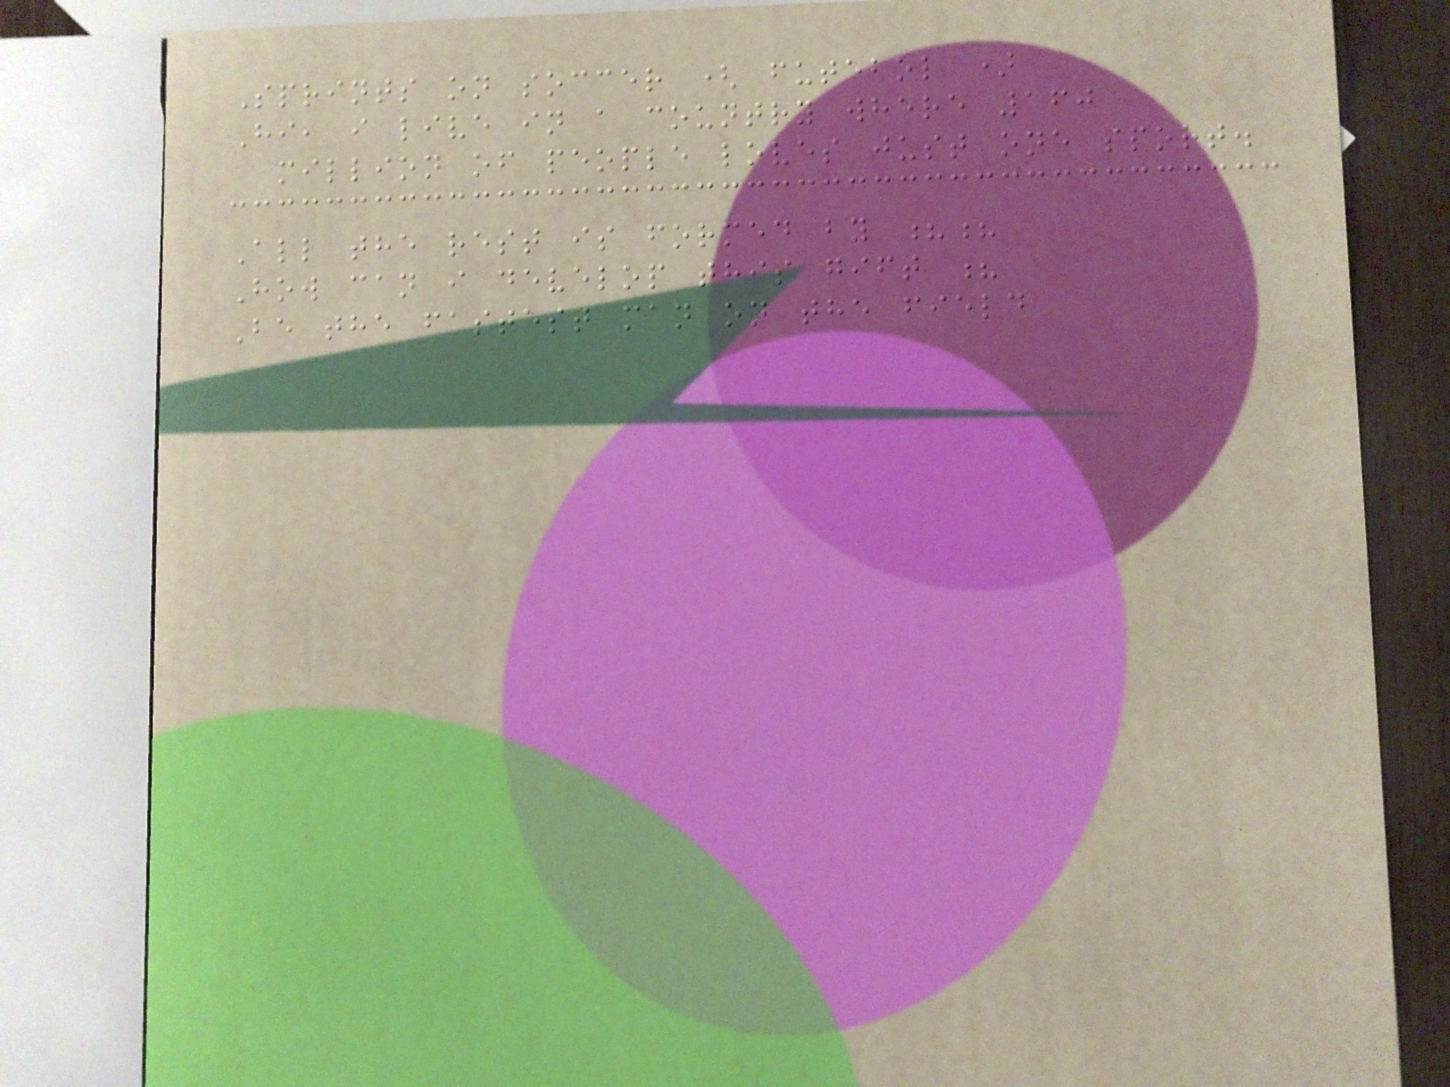Sprints on soccer ( futebol )
Hi, i live in a country where 160
million of people loves just one sport.
All the rest is formed by ??
How can i develop this gift ?
Be the fastest man on the field
